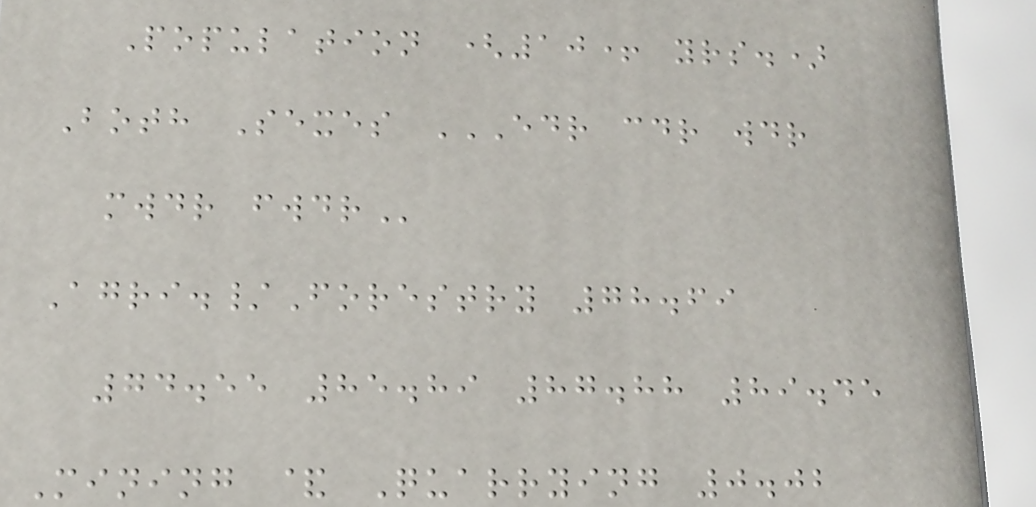Population (10+ yrs.)
Both Sexes EDR CDR WDR
MWDR FWDR
Agri./Forestry 78.69
74.55 85.89 87.88 89.45
Mining & Quarrying 0.02
